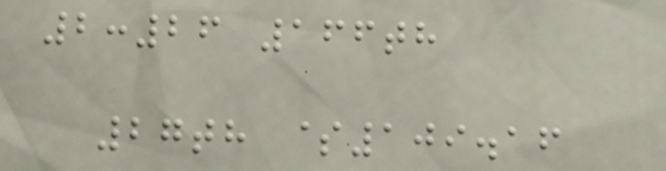2:26 166th
27th $109.16
